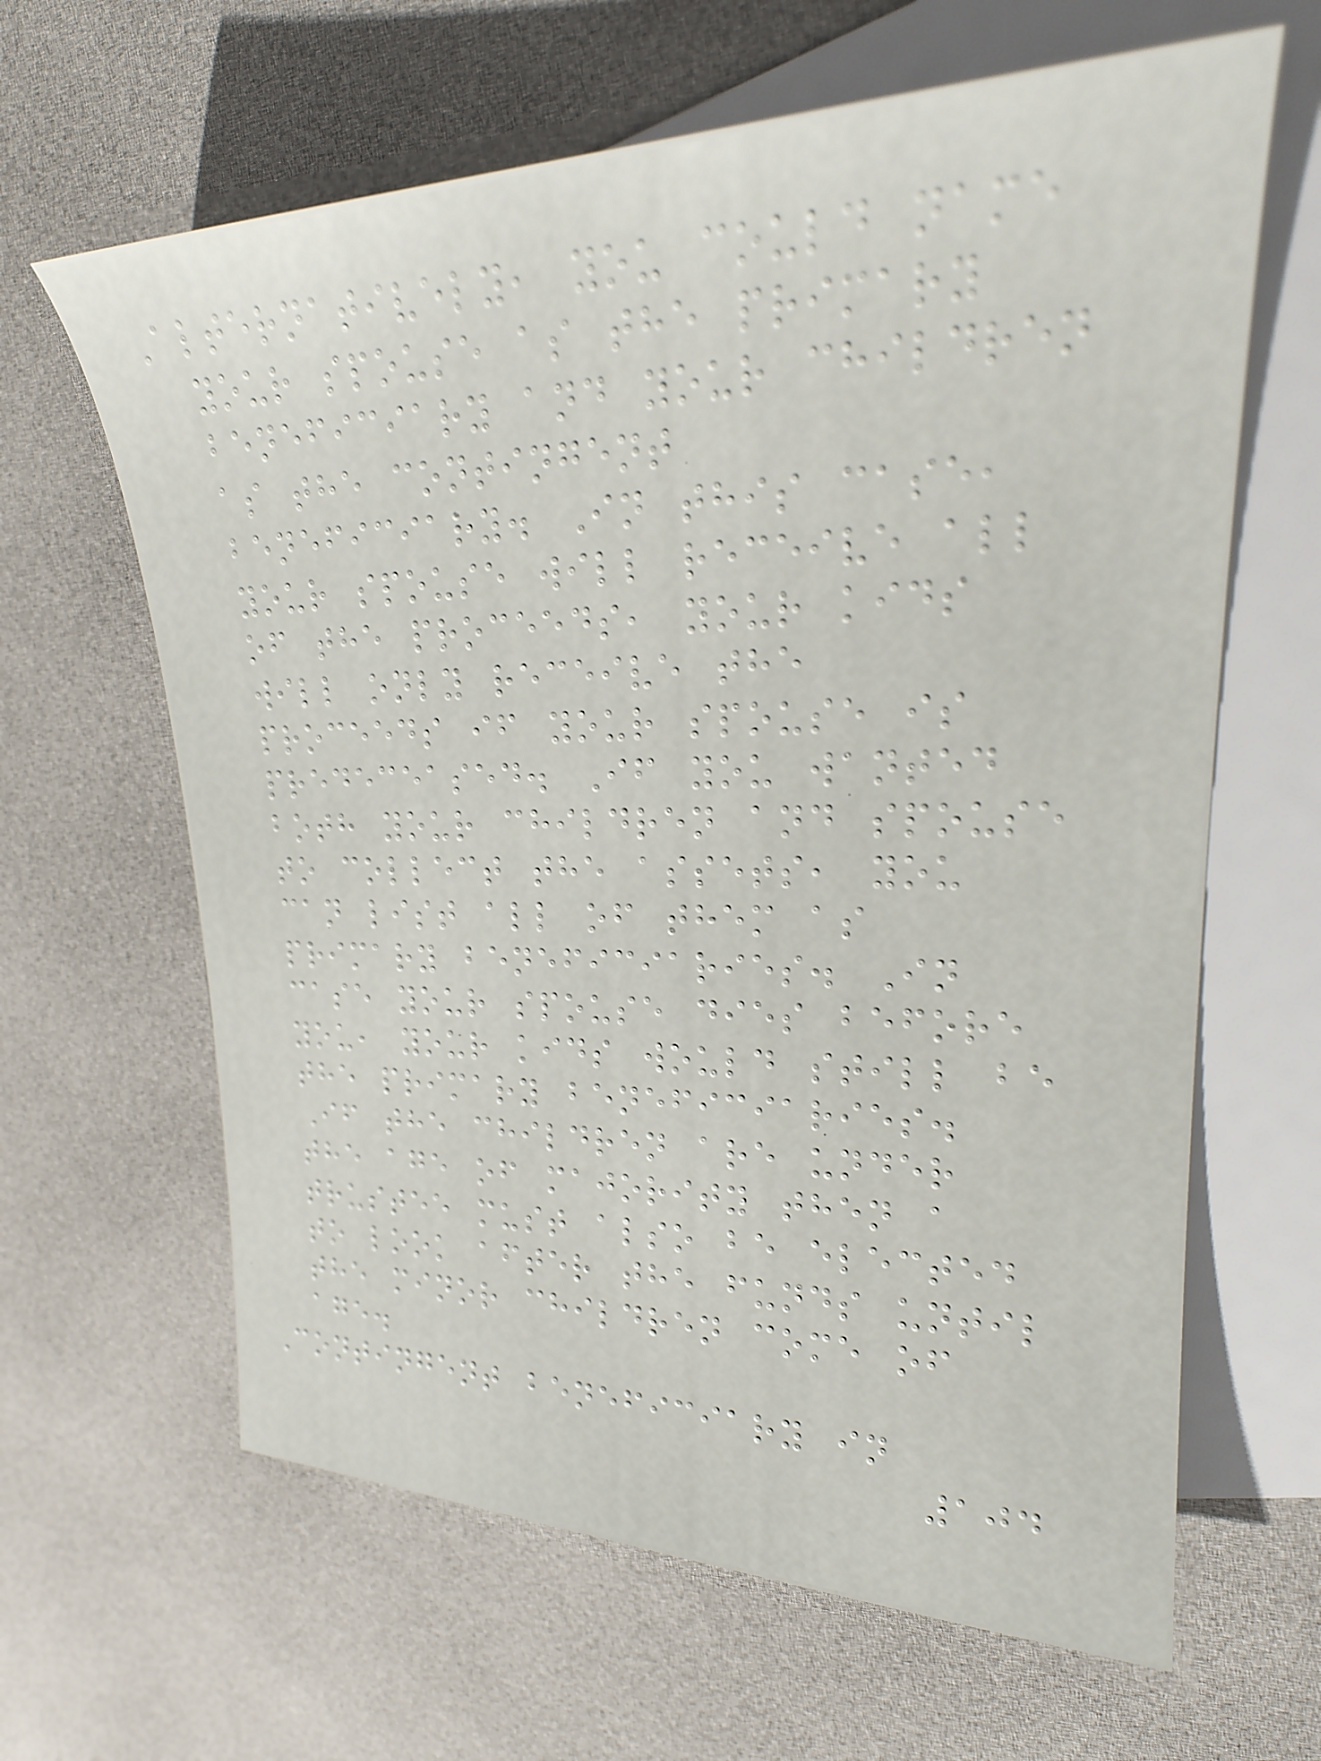Alternatively, you could name
your spouse as the primary
beneficiary and your children
as the contingent
beneficiary. In this case,
your spouse will receive all
of the proceeds, your kids
will only receive the
proceeds if your spouse is
predeceased. If you wanted
both your children and spouse
to collect the assets, you
can list all of them as
primary beneficiaries. In
case your spouse dies before
you, your kids would still be
the primary beneficiaries.
If the children are under
the age of majority then a
trustee must also be elected
to look after the funds until
the minor children come of
age.
Contingent beneficiary in
104
